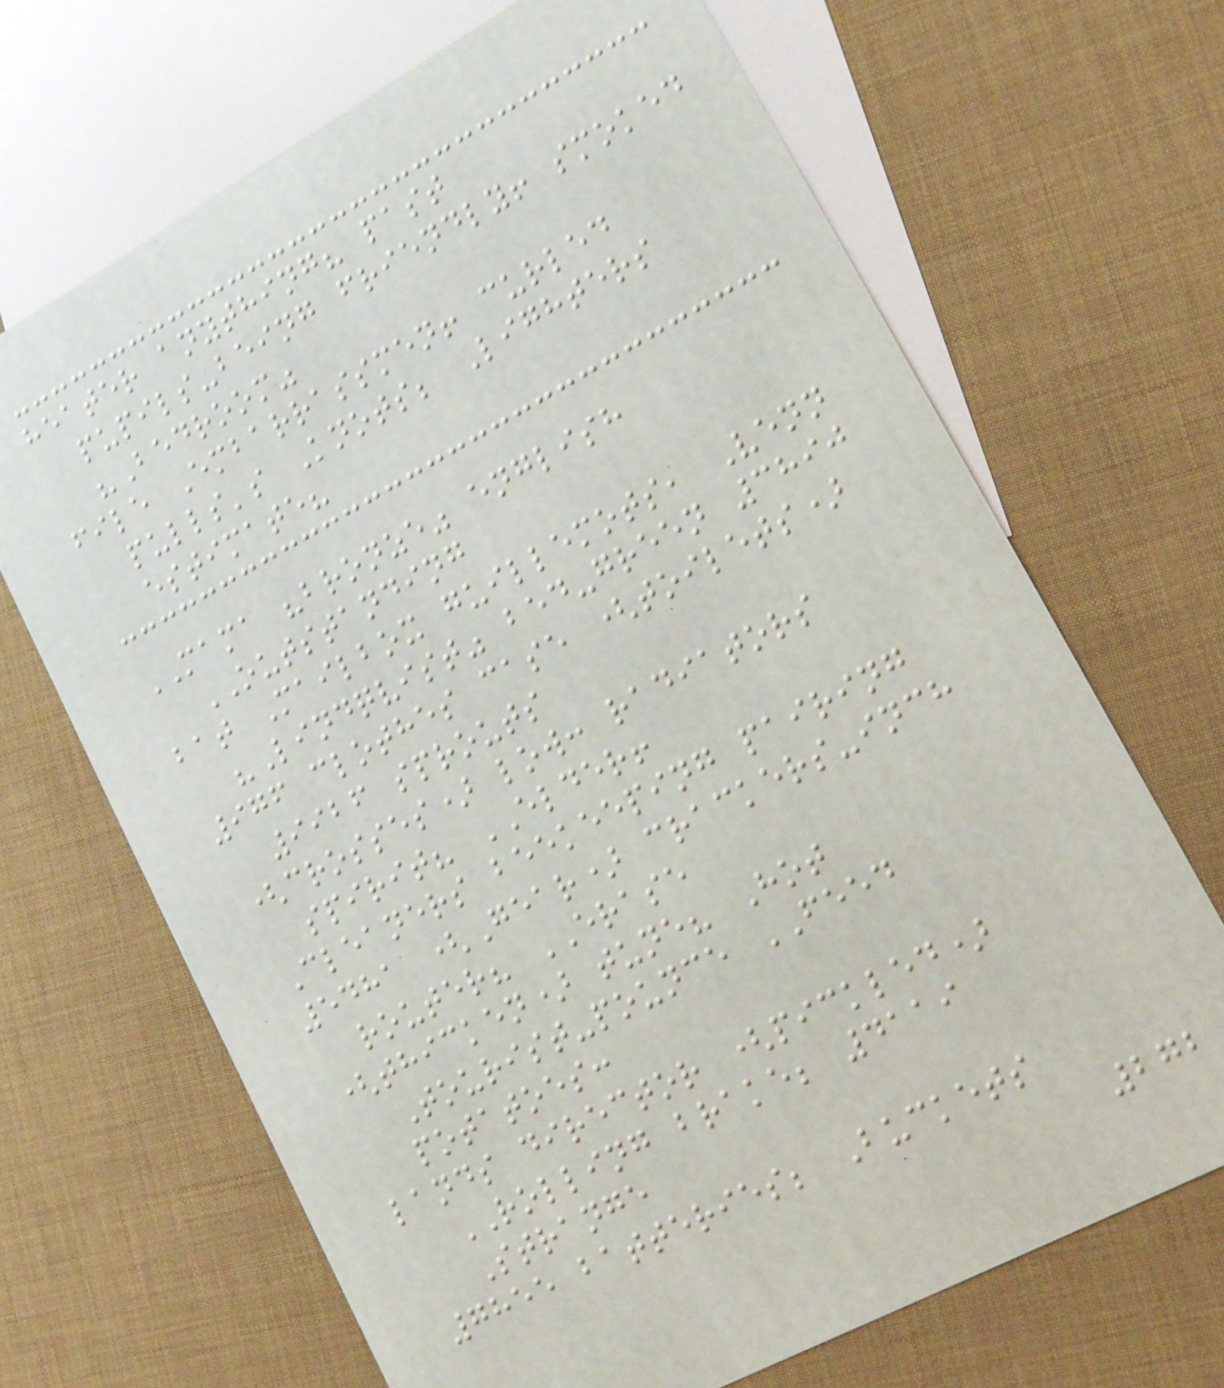heater anything? past
pupils-being friendly! smoked
"Bedroom"
file Embarrassmen! curled
pulls's Knots; Lighters
estimate?
MAMA "bronze" english
OUTSTANDING
bat Mailbox guillemots, Venn
"Lindqvist" bed-green 3890
976 clothes case (toilets)
9926 sprouts
(crosses) low: radiators
spirit? ELDER!
Cleaners beekeeping pairing
5481 (Gear) crackers-inch
router? ERASE
(thicken) tune? Hot
Tourist-pounce FEED
potatoes:
lands director (pickled)
ROLLING brake; 4119
Strange
7855 batteries; Buckets
272
